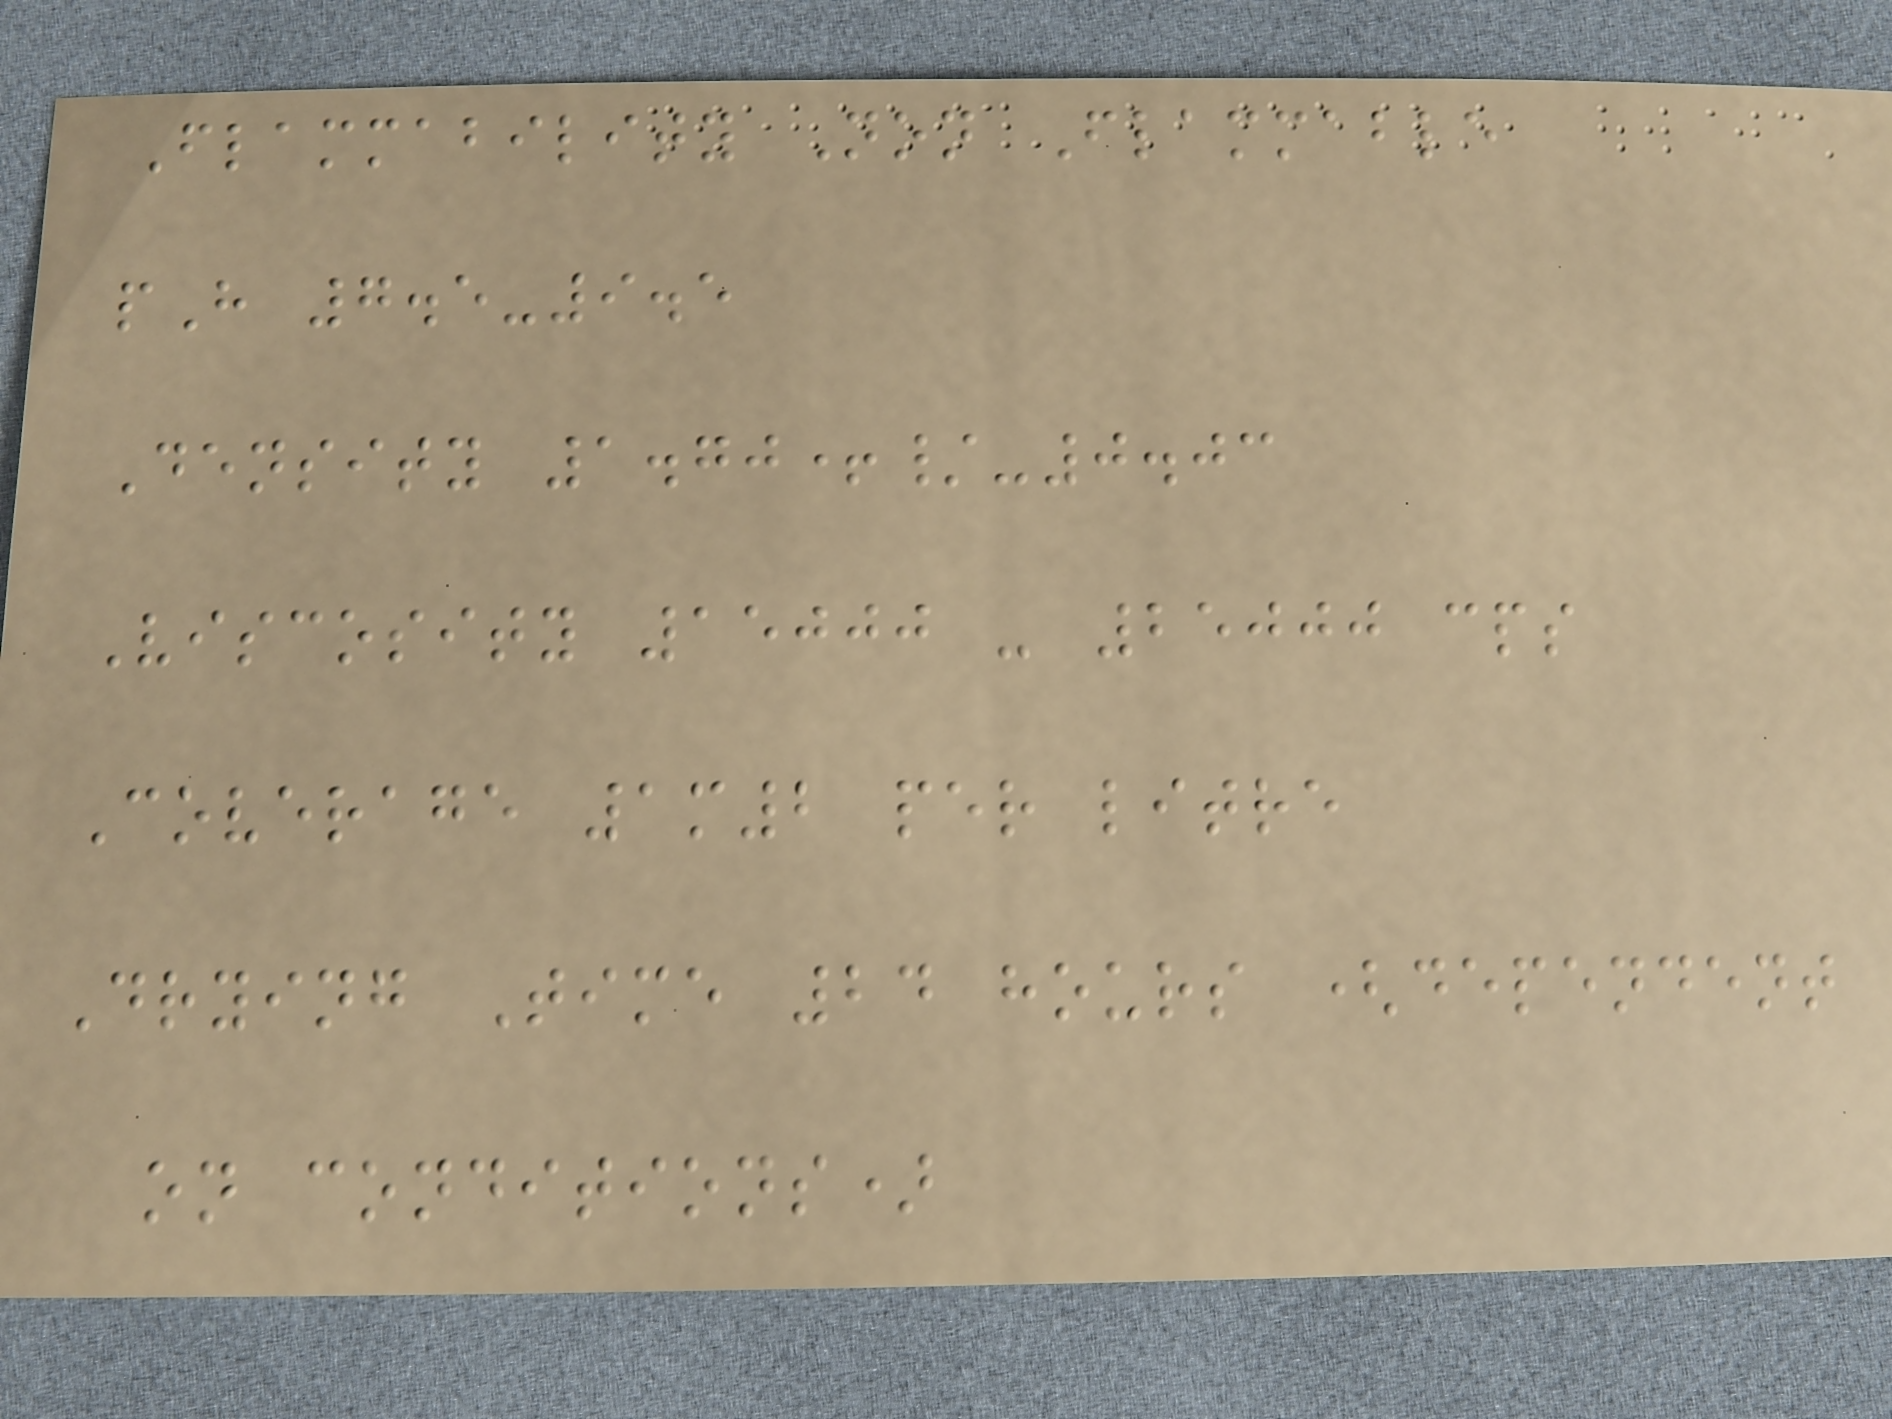Flammability Non Flammable
pH 7.5-9.5
Density 1.70+/-0.03
Viscosity 15000 - 25000 cps
Coverage 1m2 per litre
Drying Time 24 hours (dependent
on conditions)
